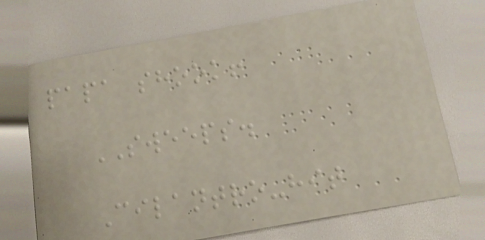papa shook!
SWEEPS.
Cilantro-hit
